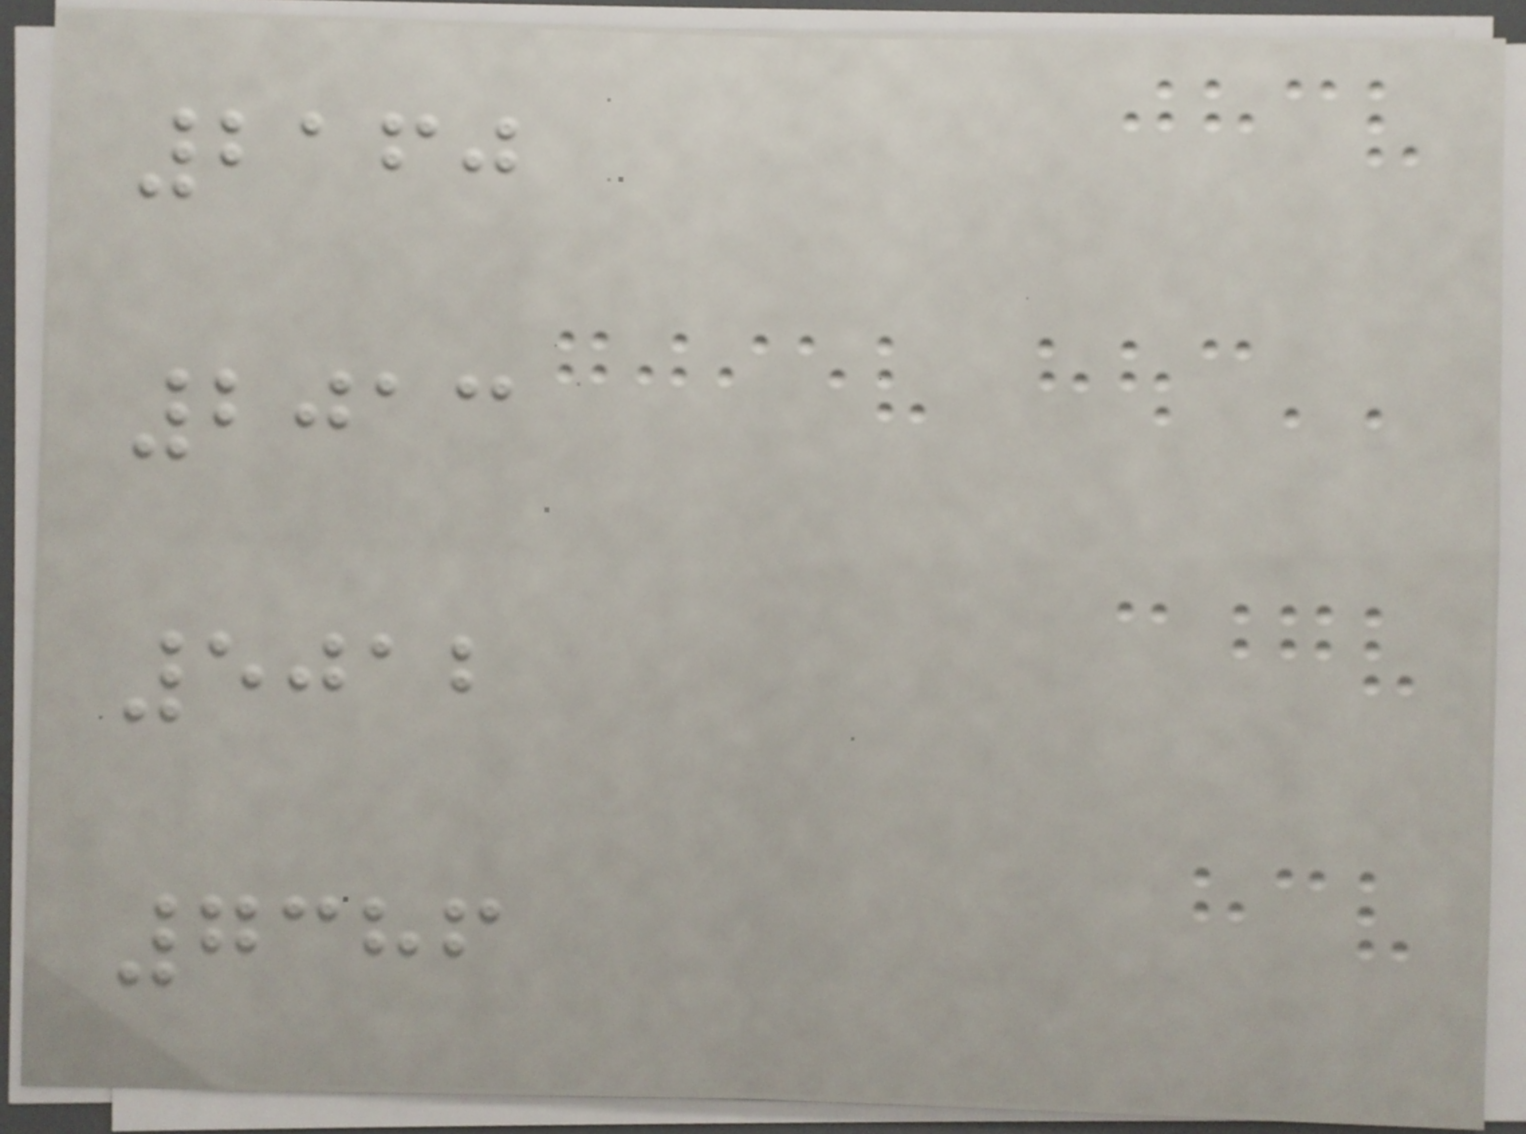2160
2013
5012
7386
